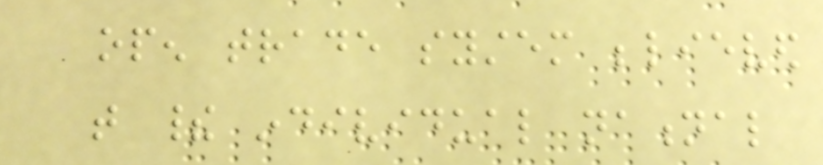open trade system believed
that their individual national
